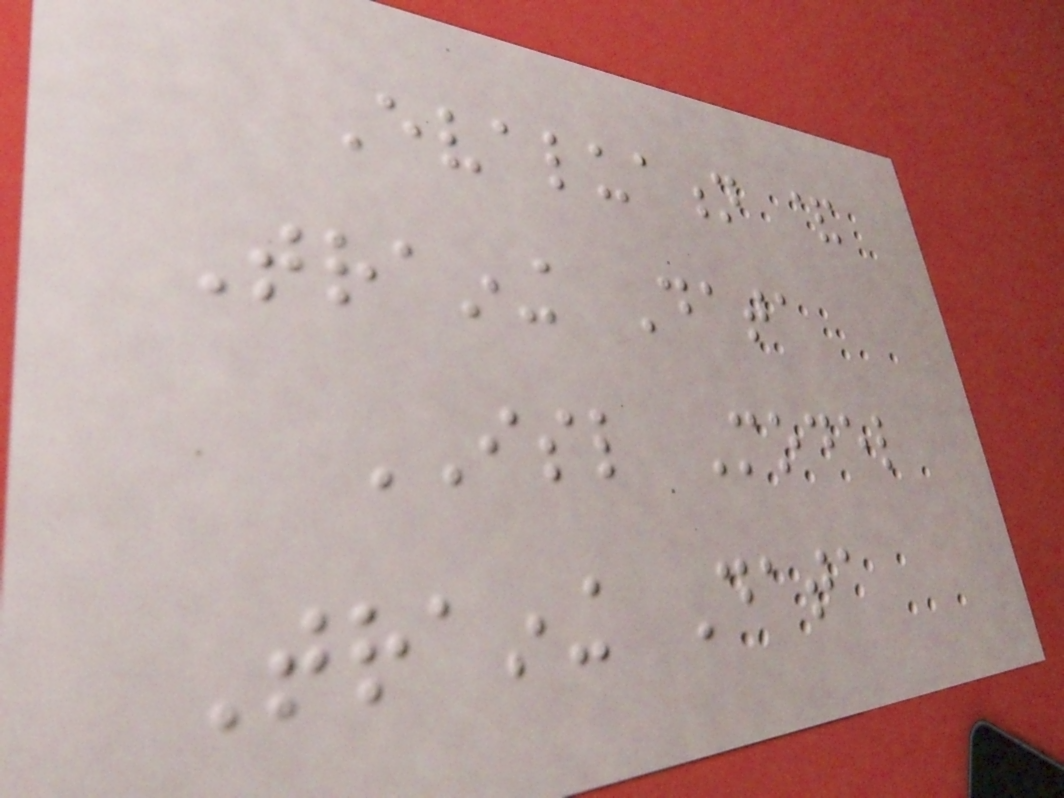Evaluation &
Training Data
ISL Model
Training Data
